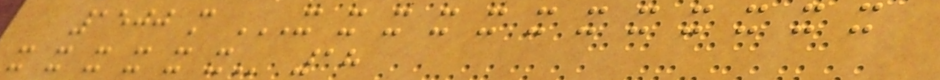1500 m X X X X X X X X X X X X
X X X X X X 18
